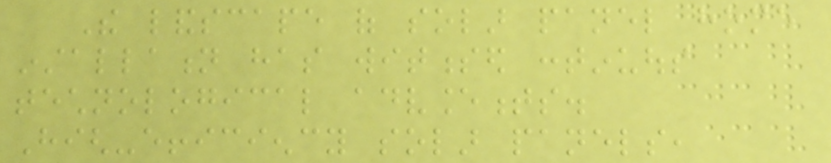The landscape of solar panel home
installation has witnessed continuous
technological advancements.
High-efficiency solar panels,
